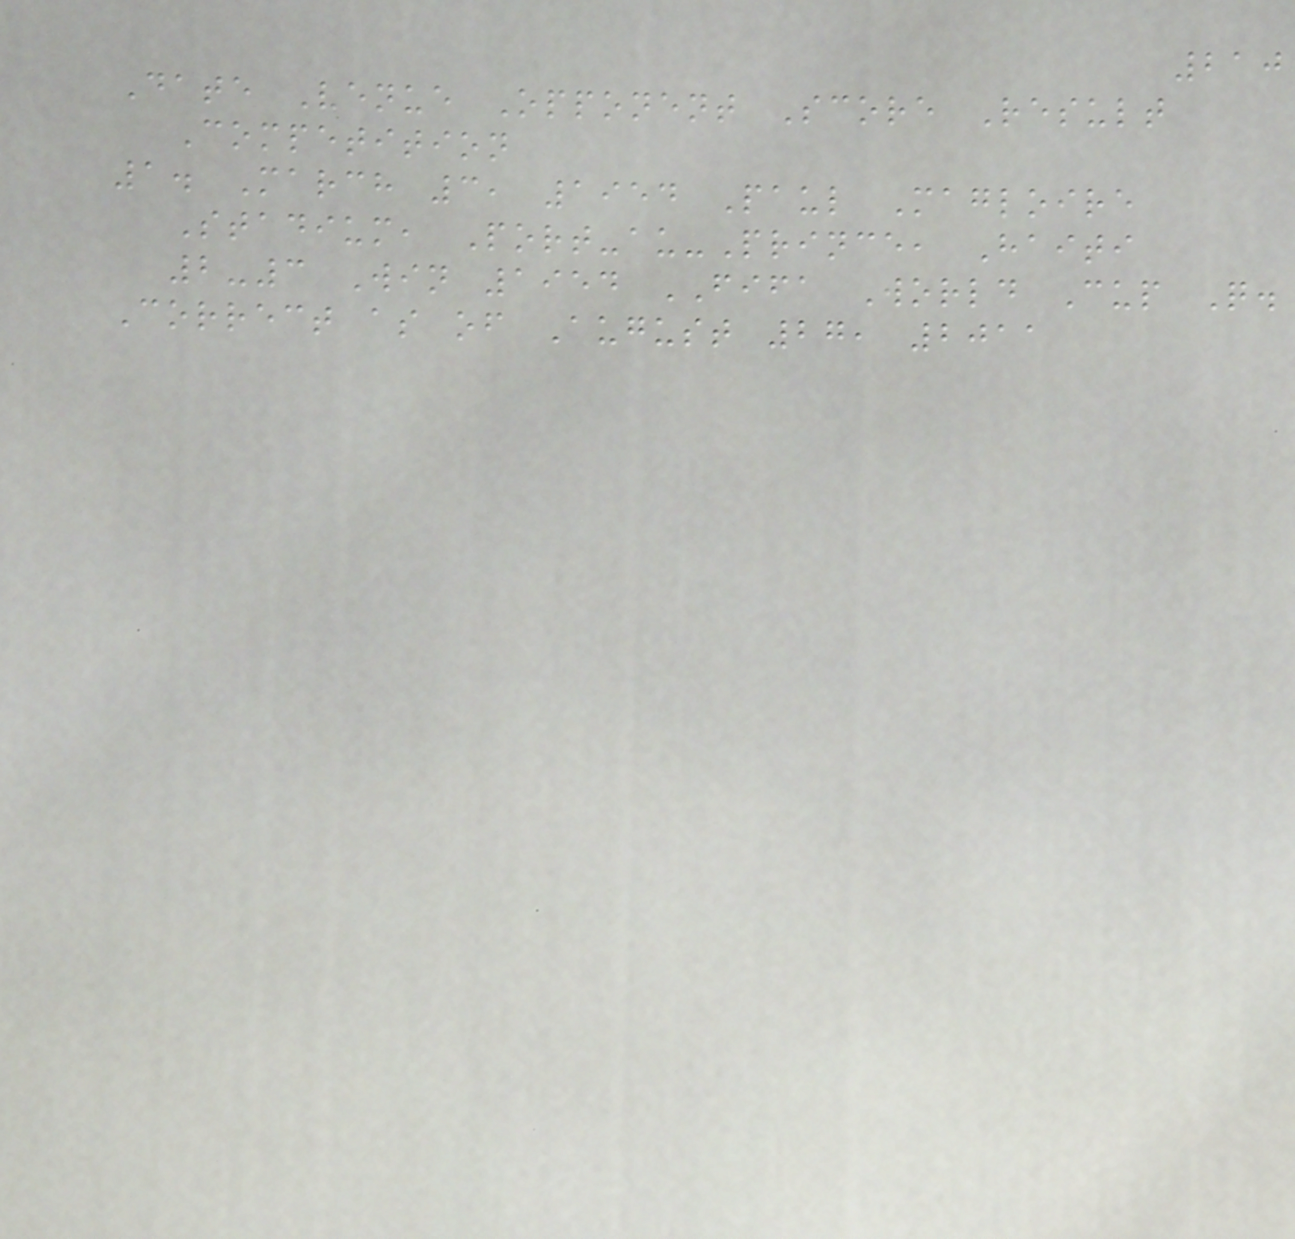210
Date Venue Opponent Score Result
Competition
1. March 3, 1954 Paul Magloire
Stadium, Port-au-Prince, Haiti
2-3 Win 1954 FIFA World Cup Q.
Correct as of August 27, 2011
